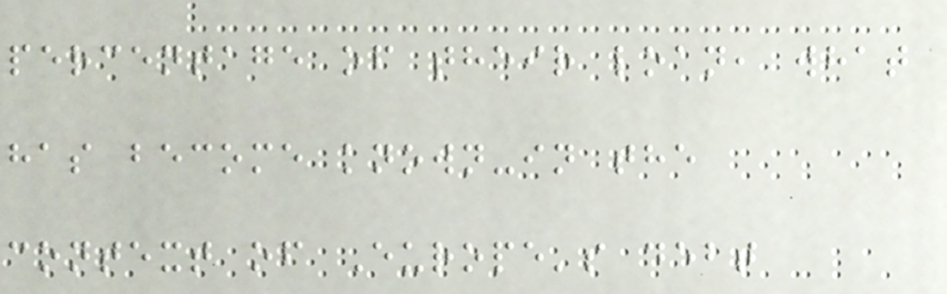percentage of their loan, what
has become known-in the
context of Europe's debt
